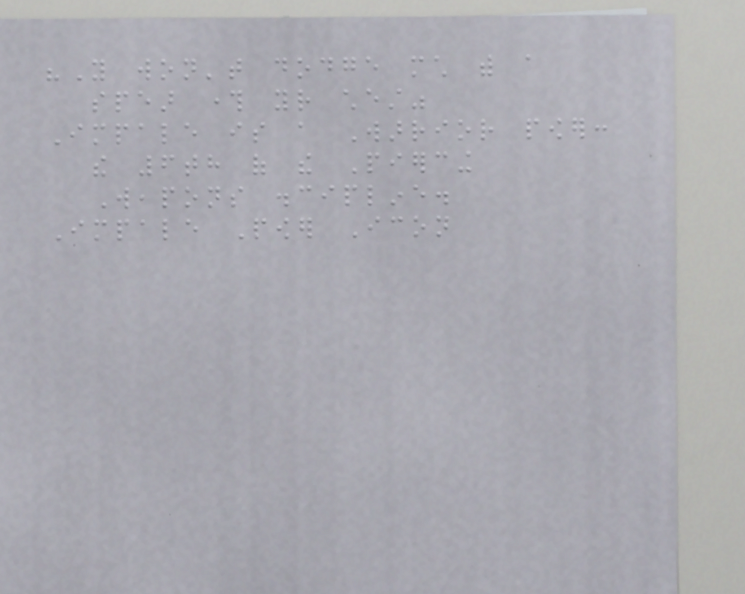"You won't dodge much with a
spear through your chest"
Impale is a Warrior power:
the 6th of the Piercing
Weapons discipline.
Impale Power Icon
